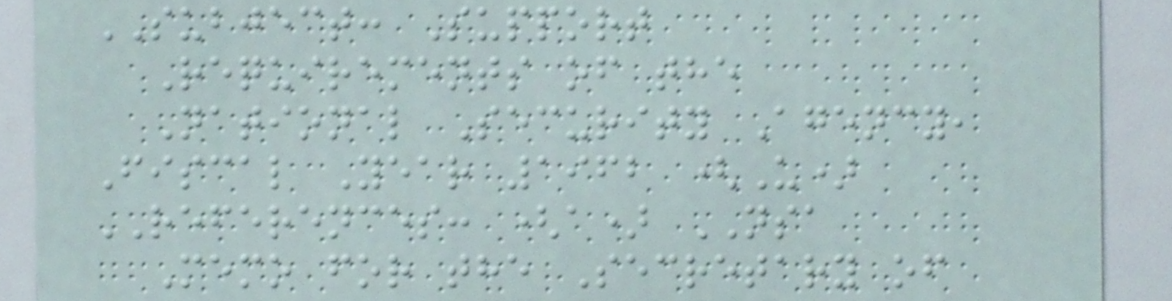SUBJECT: Support
Requirements of the
National Security Agency,
Fiscal Year 1962 (U)
REFERENCES: (a) NSA
Memo for the Secretary of
